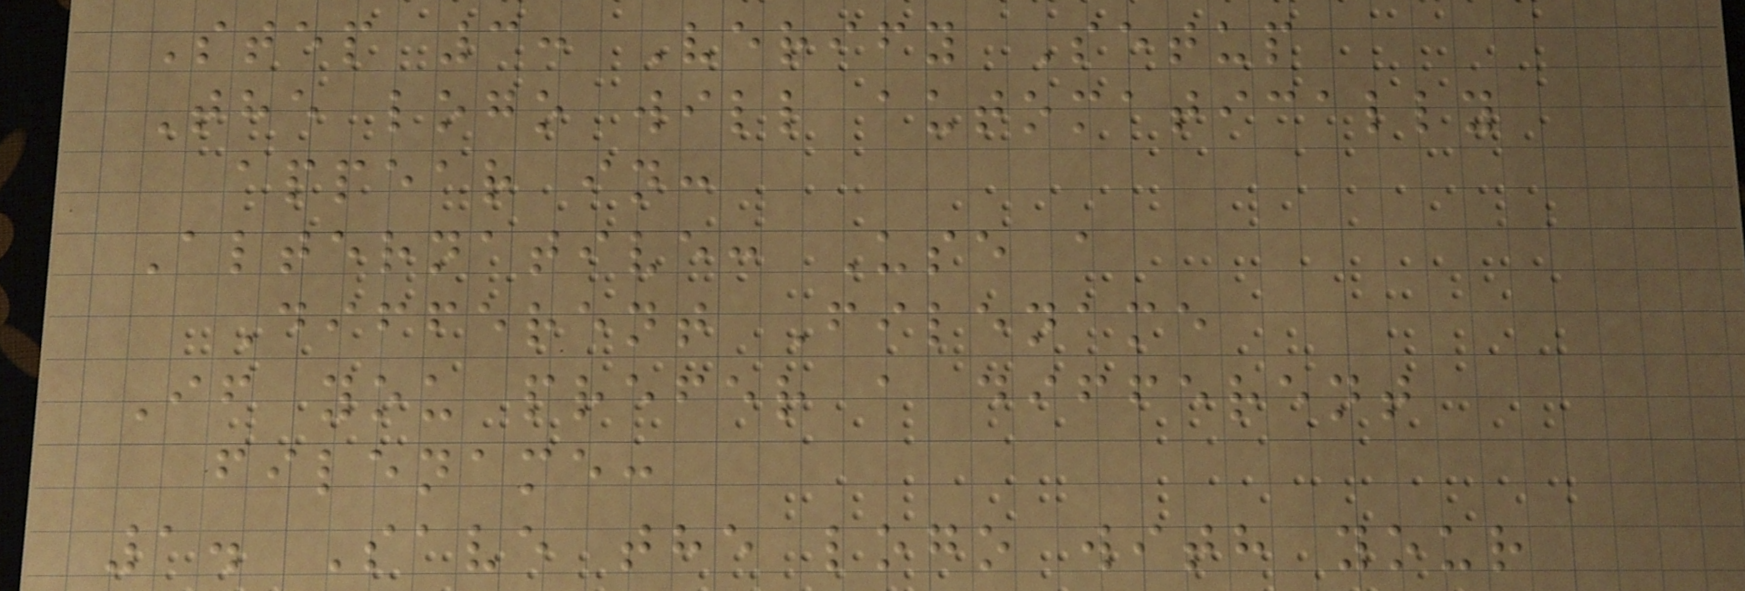Step 3: Verify Setup
The logo will automatically
appear in:
Alternative: Use a
Different Filename
If you prefer a different
filename:
1. Save the logo with your
